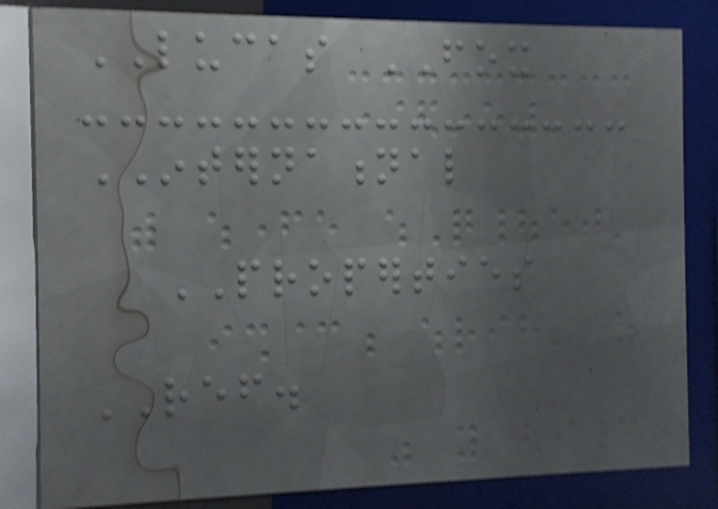LUCAS FOX
INTERNATIONAL
PROPERTIES
REF.
